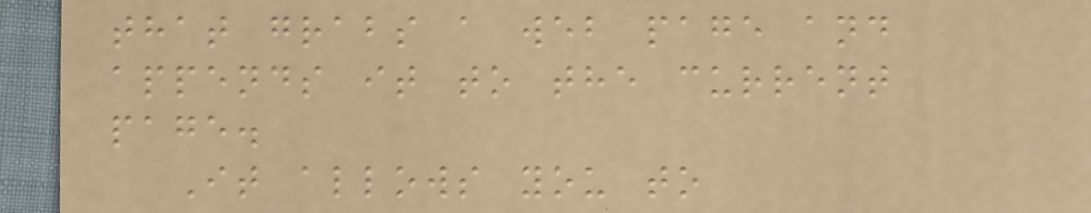that grabs a web page and
appends it to the current
page.
It allows you to
